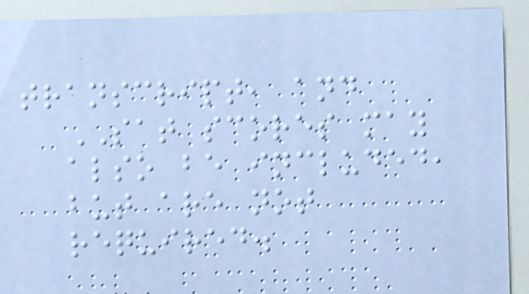transcript, and
SAT scores may
also be included,
but are not
required.
